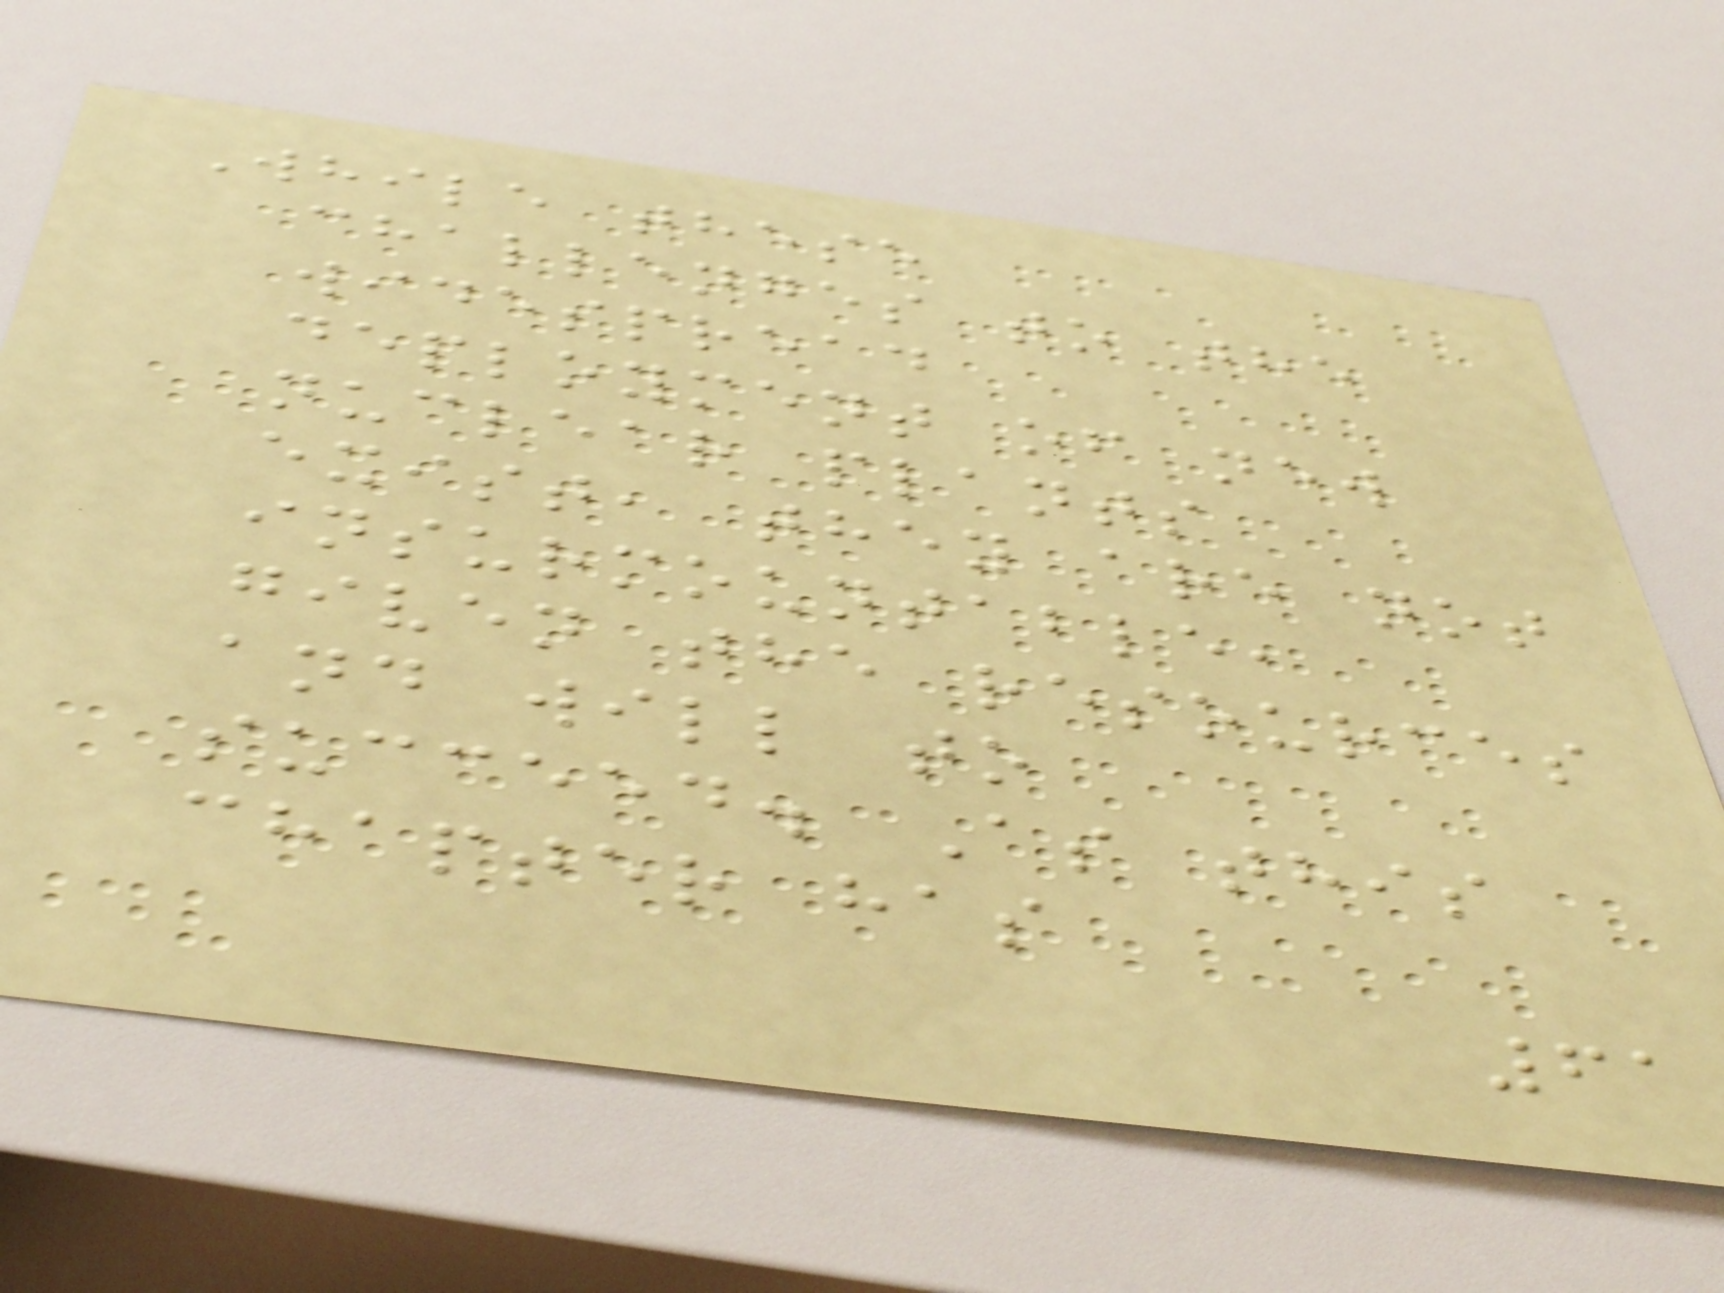While these
challenges to the
widespread
deployment of new
nuclear plants
exist, they are not
insurmountable,
given the resources
and will to
succeed. As this
chapter has
61
